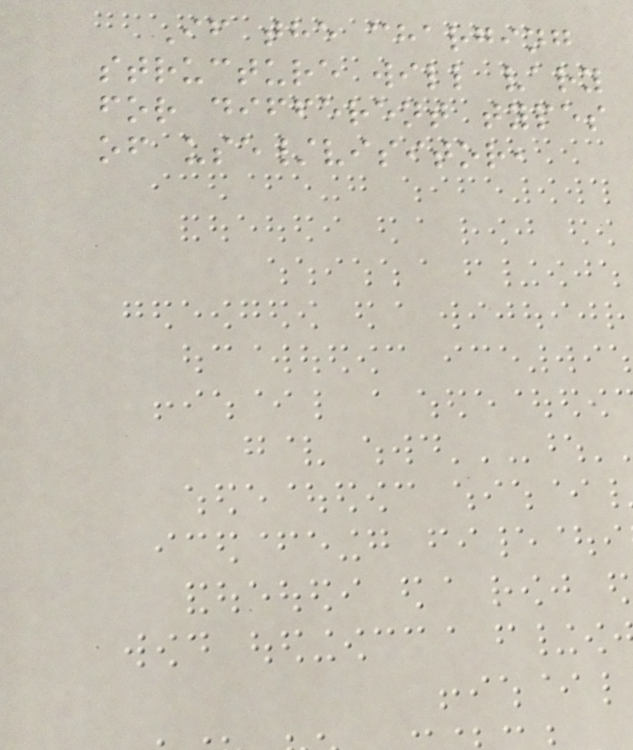If the charging
structure will vary
for different types
of use/visitor,
